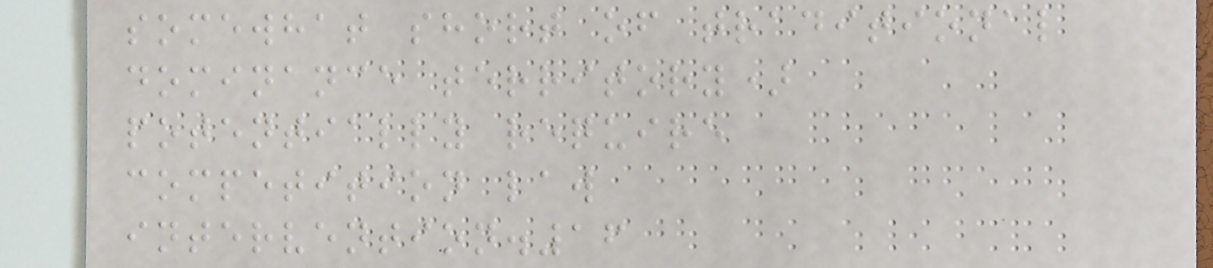somewhat short of traditional
dominance territory)
potentially require
competition law
intervention.16
